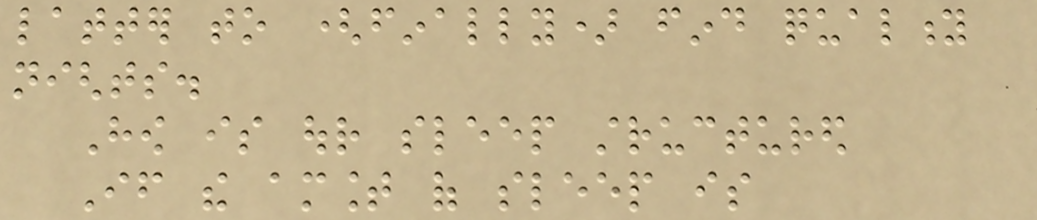latter to (finally) find quality
nights.
How is our sleep structured
If the amount of sleep is
